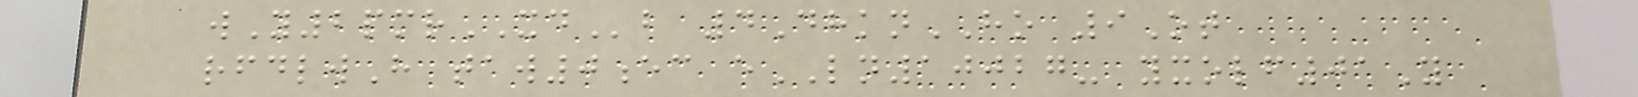wY2pmrXDb 4DhknHO 9Ot
rfdlwH taw0ec eLN10027- yxolf01Y
